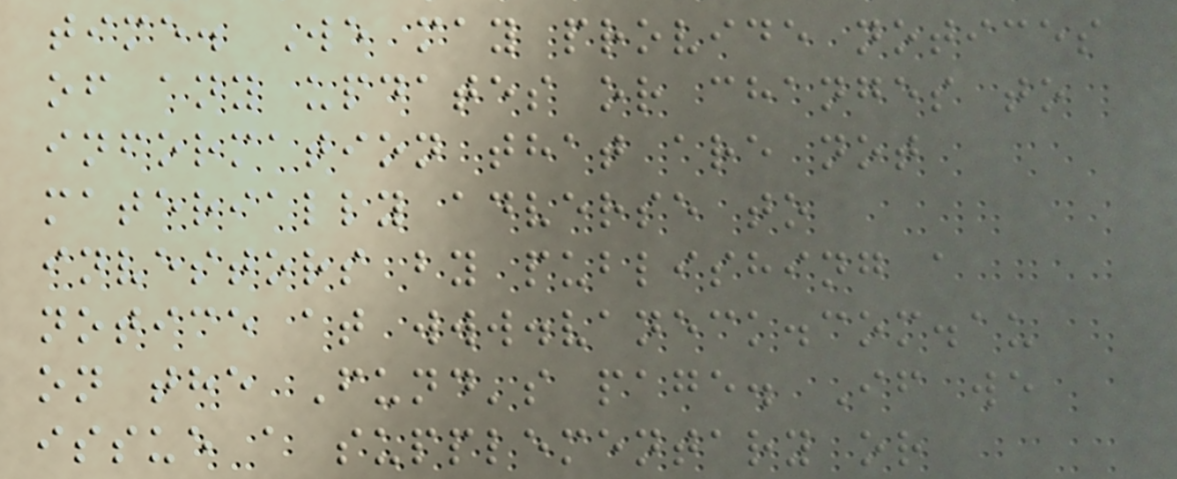time. We may provide notices
of any updates or changes to
information that are not
materially adverse to
investors by publishing a
notice at www.vaneck.com.au
on the Fund's page. If we
issue a supplementary or
